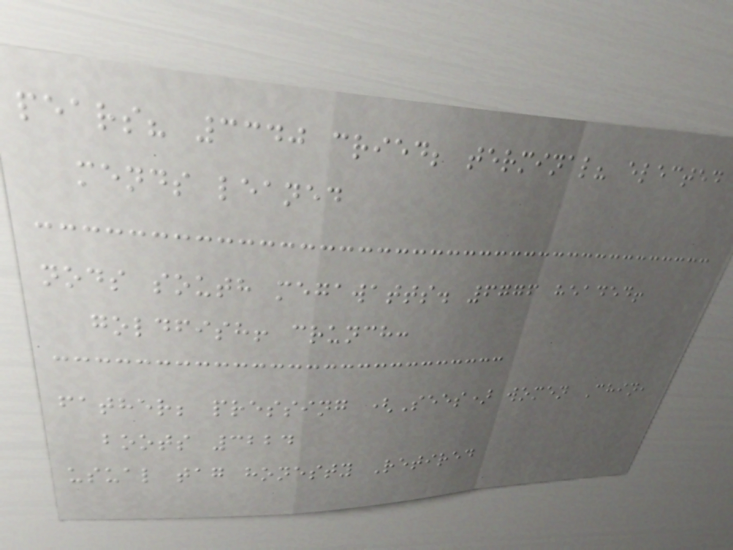pears? 3340 cried; terminal? elected
mends leaned
nods south megawatts. 6776 headed!
goldfish! crunch:
father; pressing (Sees) women Chin,
boots 3224
usual tag honesty Retired
